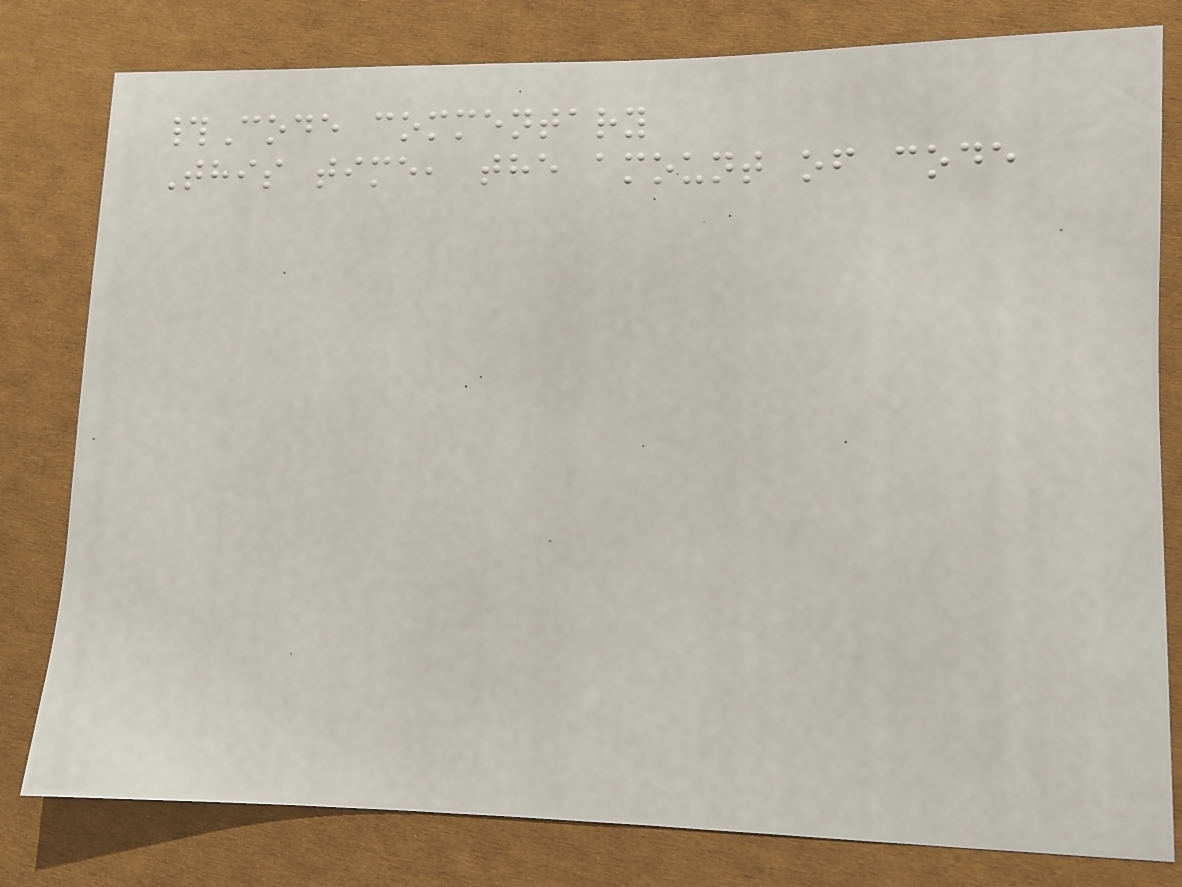#Code commentary
This time, the amount of code
